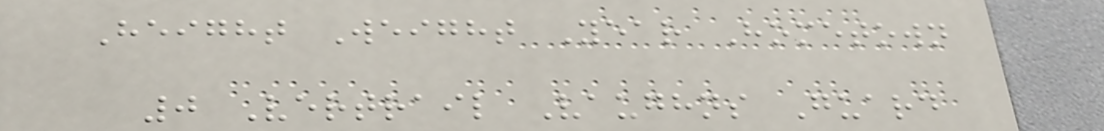Height Weight Year Hometown
0 Vertrail Vaughns Guard
